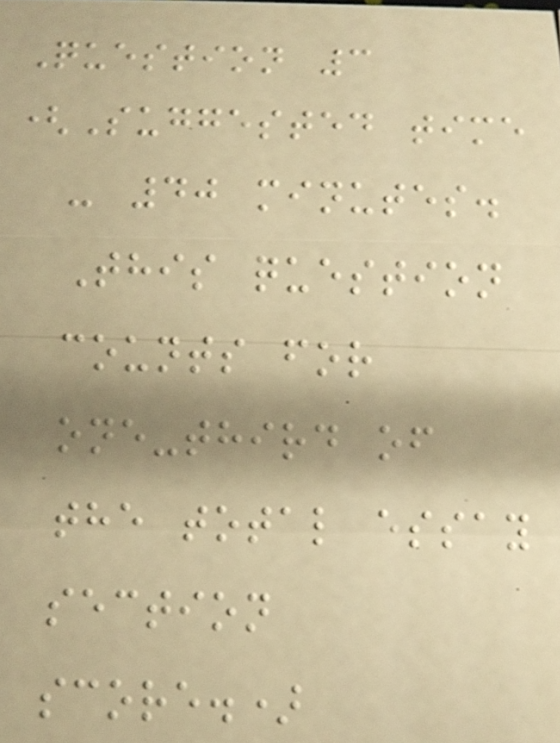Question 3
(Suggested time
- 40 minutes.
This question
counts for
one-third of
the total essay
section
score.)
